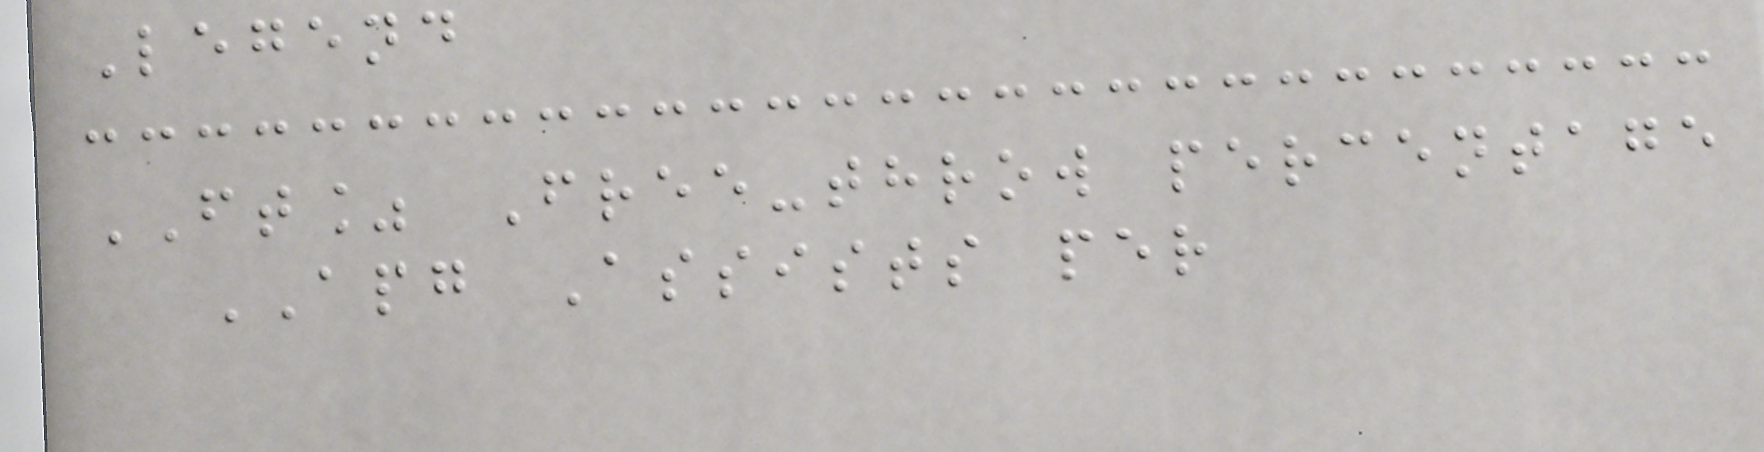Legend
FT% Free-throw percentage
APG Assists per
